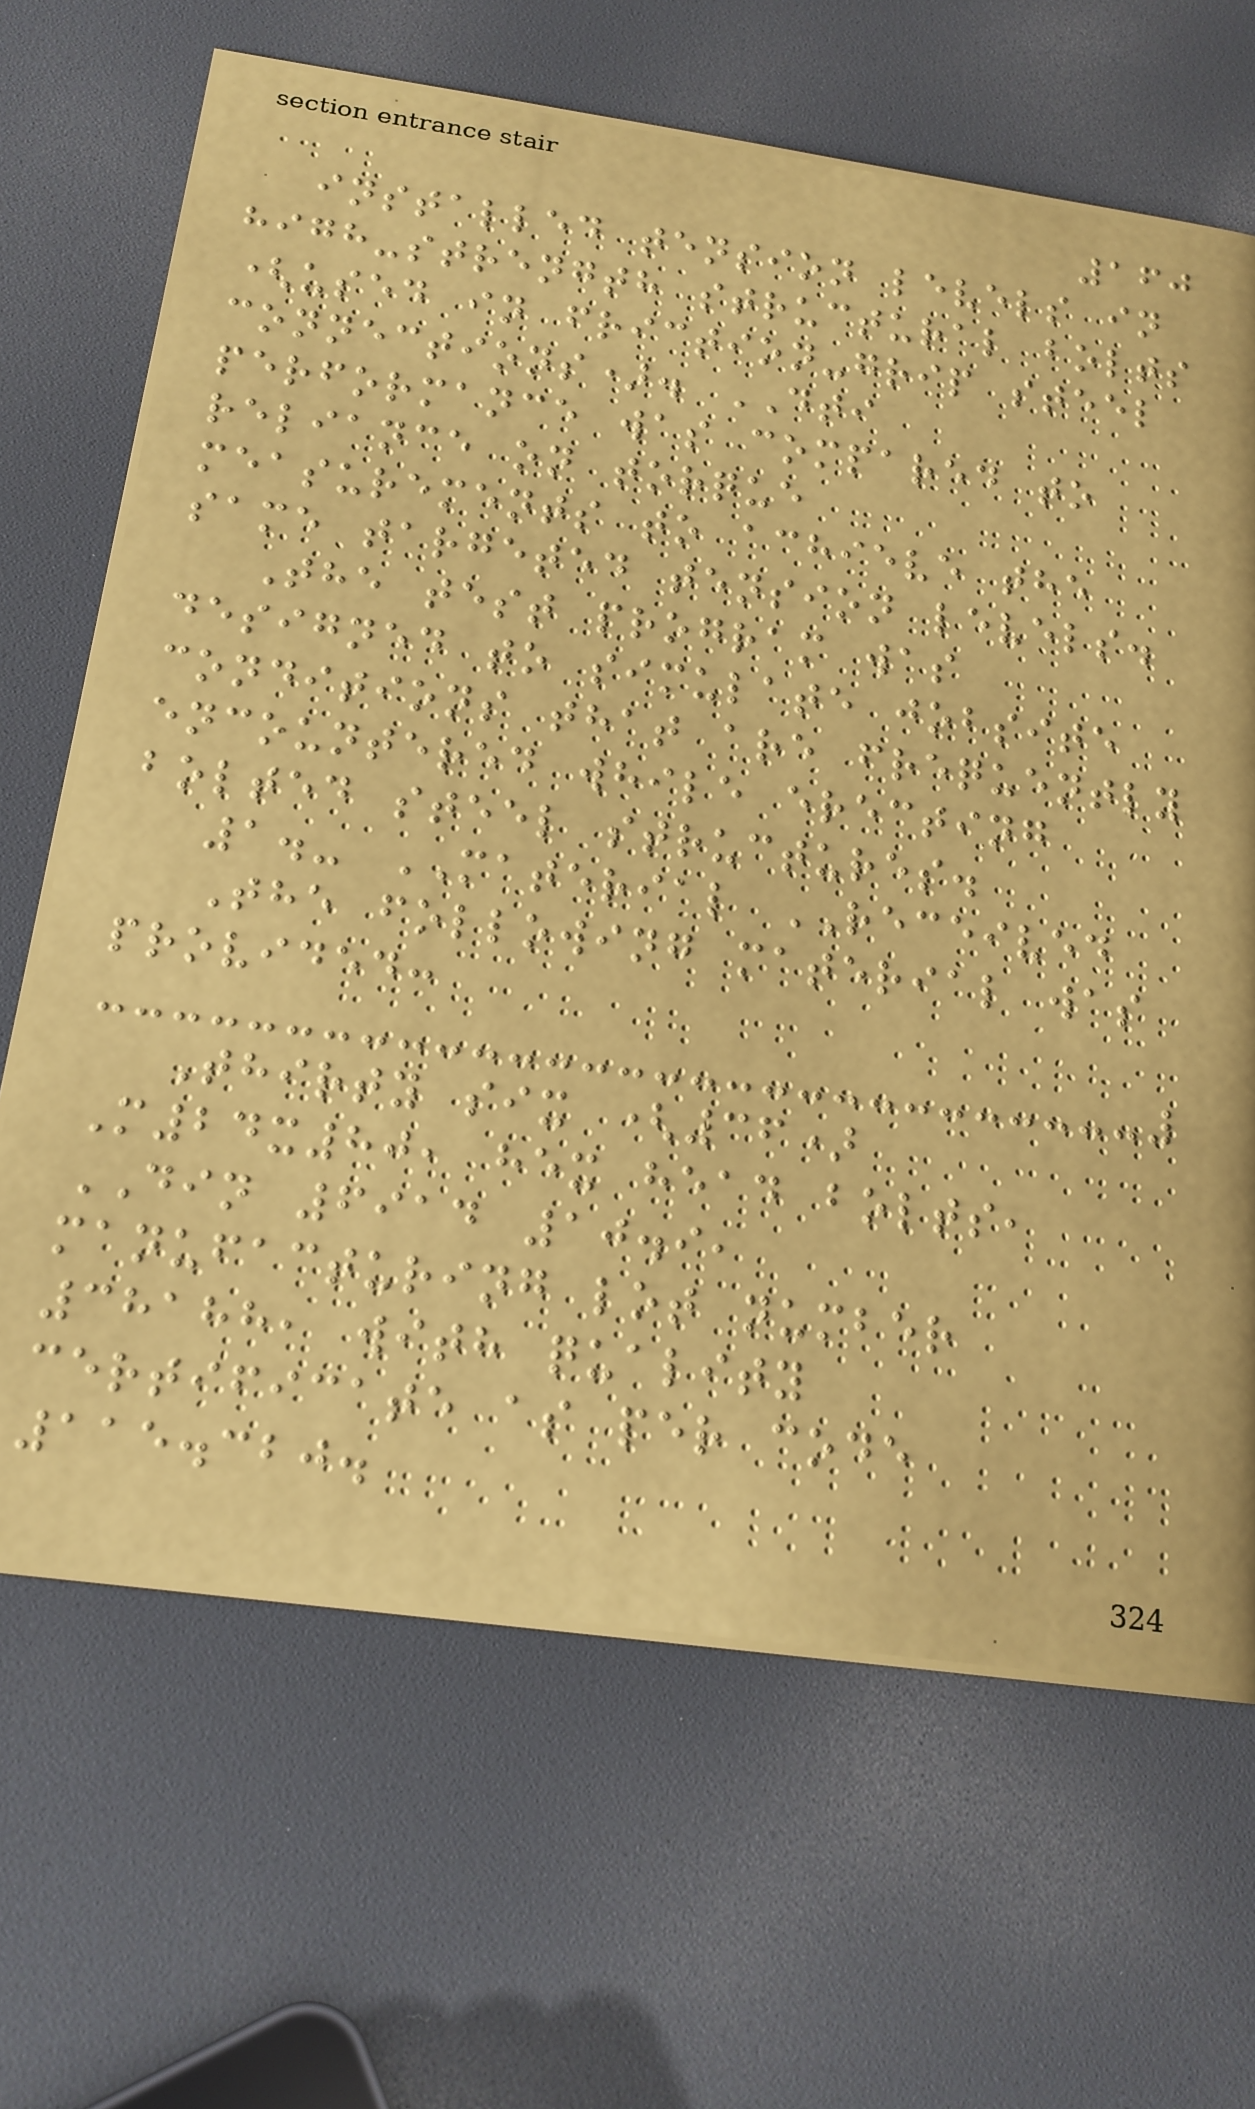160
installed tension levels in
high-strength structural bolts
(used in friction-grip steel
connections). DTI
performance was compared to
reliance on torque
measurements to achieve the
same targeted tension levels.
The test program was
designed to simulate jobsite
conditions that are frequently
encountered while erecting
bolted steel structures.
1.- MATERIAL RECEIVED
The following material was
provided:
Thirty six (36)
M24x80, hex head bolts,
DIN 6914 10.9,
manufacturing lot number
38188, with quality
certificate as per code
115.320.
